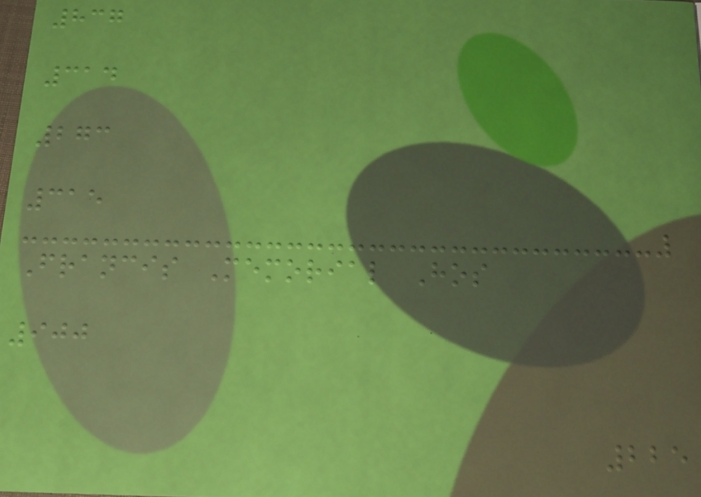837
314
273
315
Francis Memorial Hos
900
225
